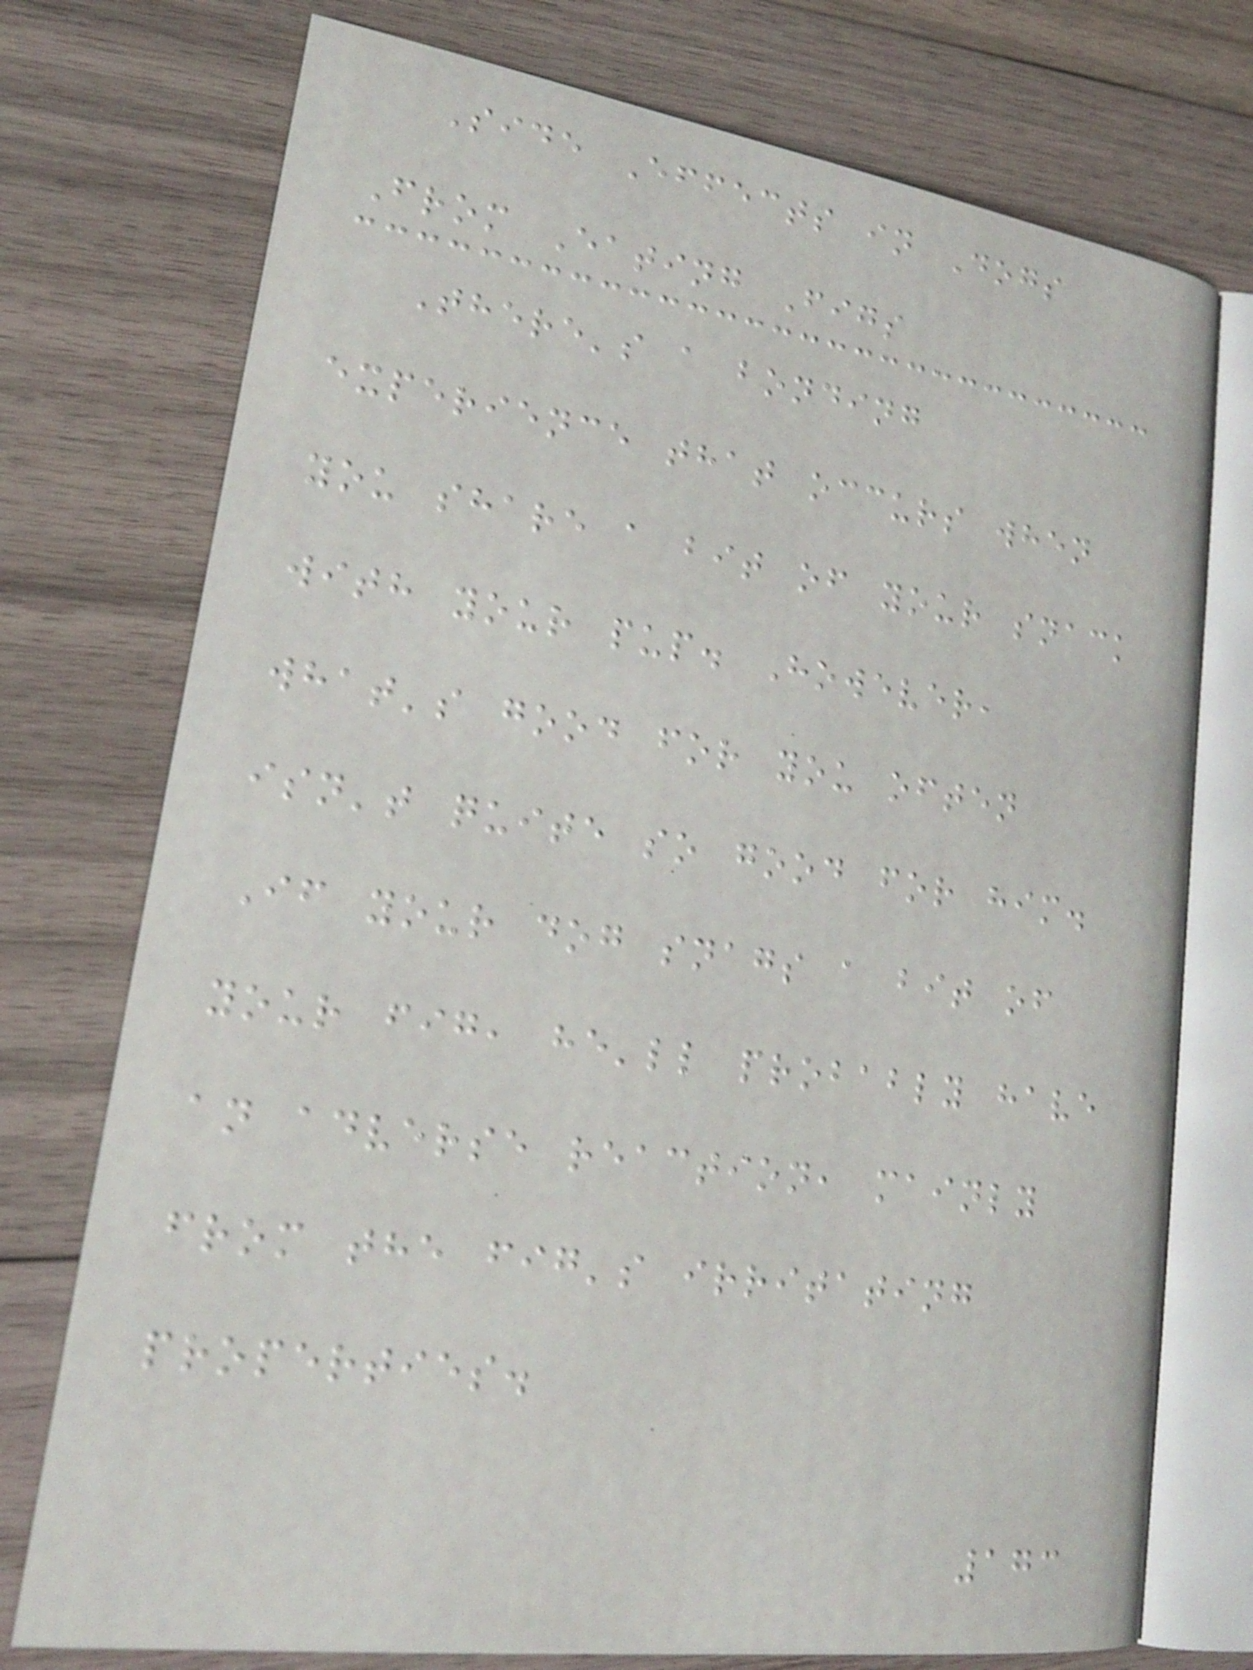Side Effects in Dogs
From Eating Figs
There's a bonding
experience that occurs when
you share a bit of your snack
with your pup. However,
what's good for you often
isn't quite so good for him.
If your dog snags a bit of
your fig, he'll probably have
an adverse reaction, mainly
from the fig's irritating
properties.
173
